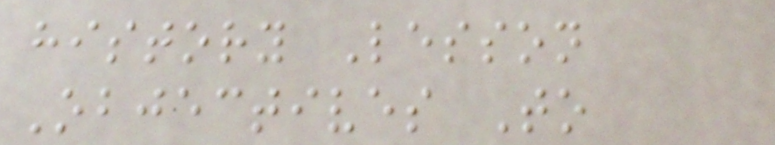history Lesson
Objectives To
